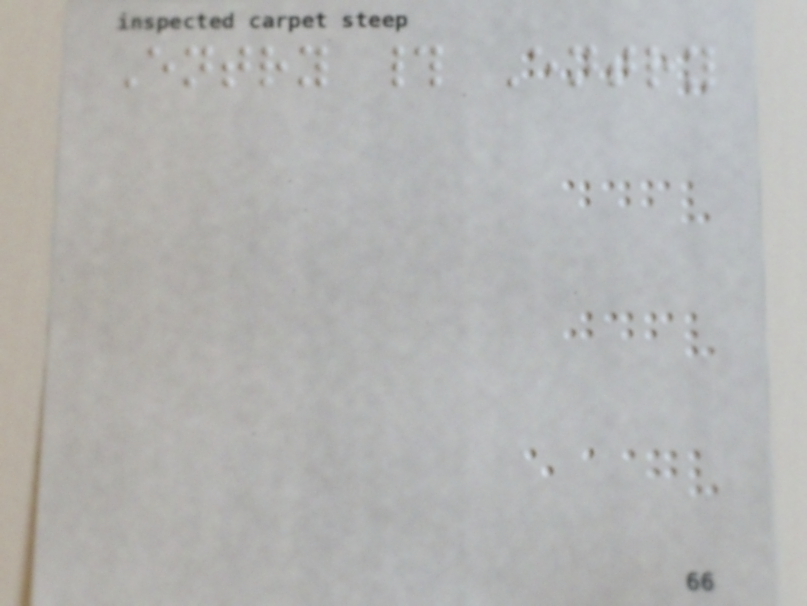Entry # Entry
